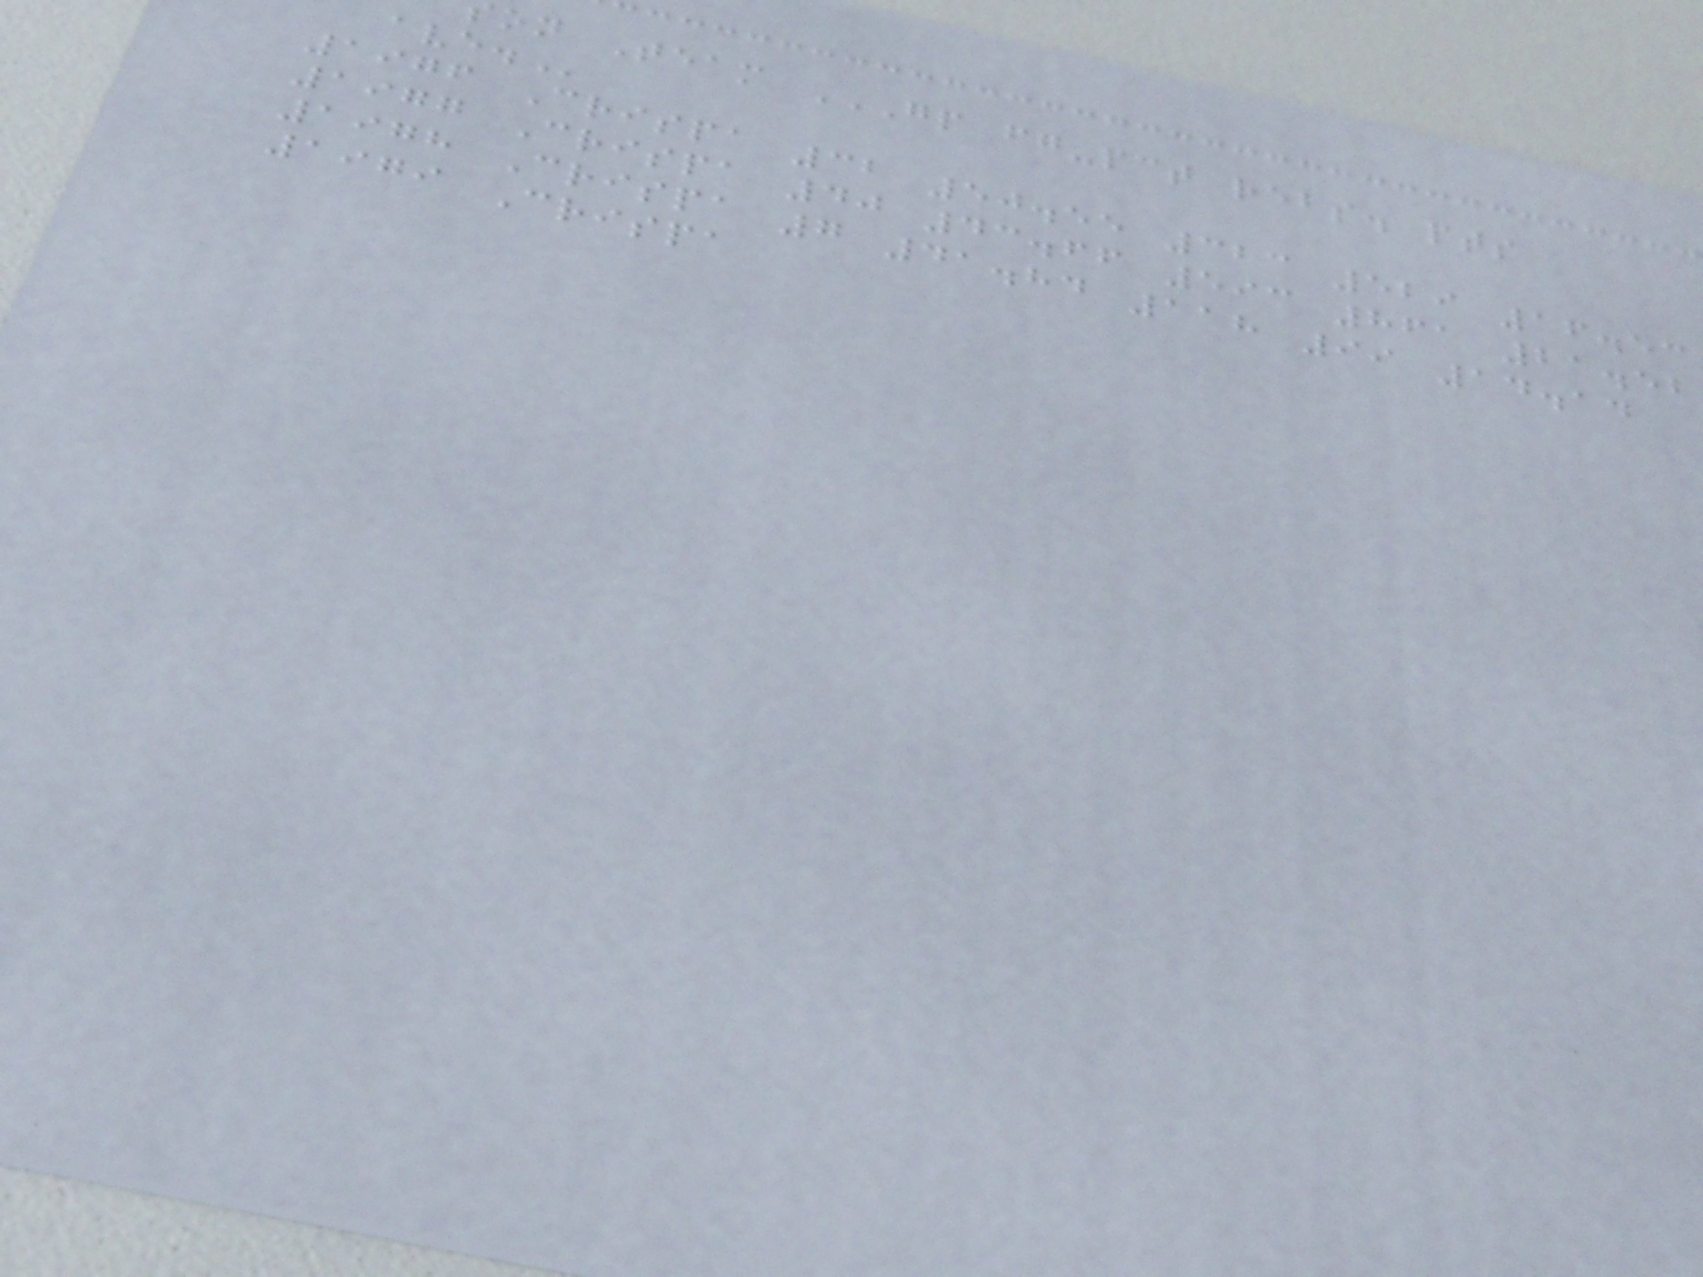1976 Crispa 32 50.55 323 529 16.53
1977 Crispa 40 43.66 593 861 21.52
1978 Crispa 7 41.84 118 99 14.14
1979 Crispa
